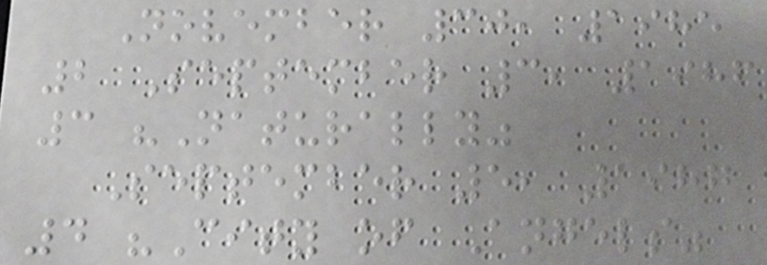November 30, 1985
2 September 3, 1986
3 "Naturally"
September 5, 1987
4 "City of Angels"
